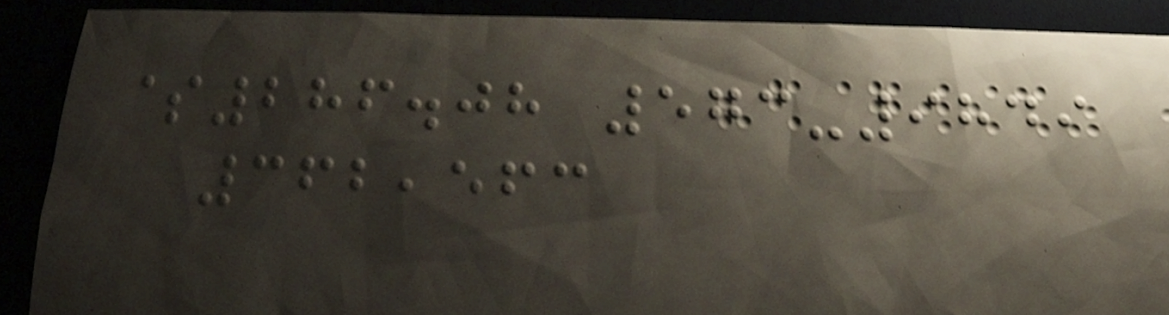$286.08 573-9849
362,563
